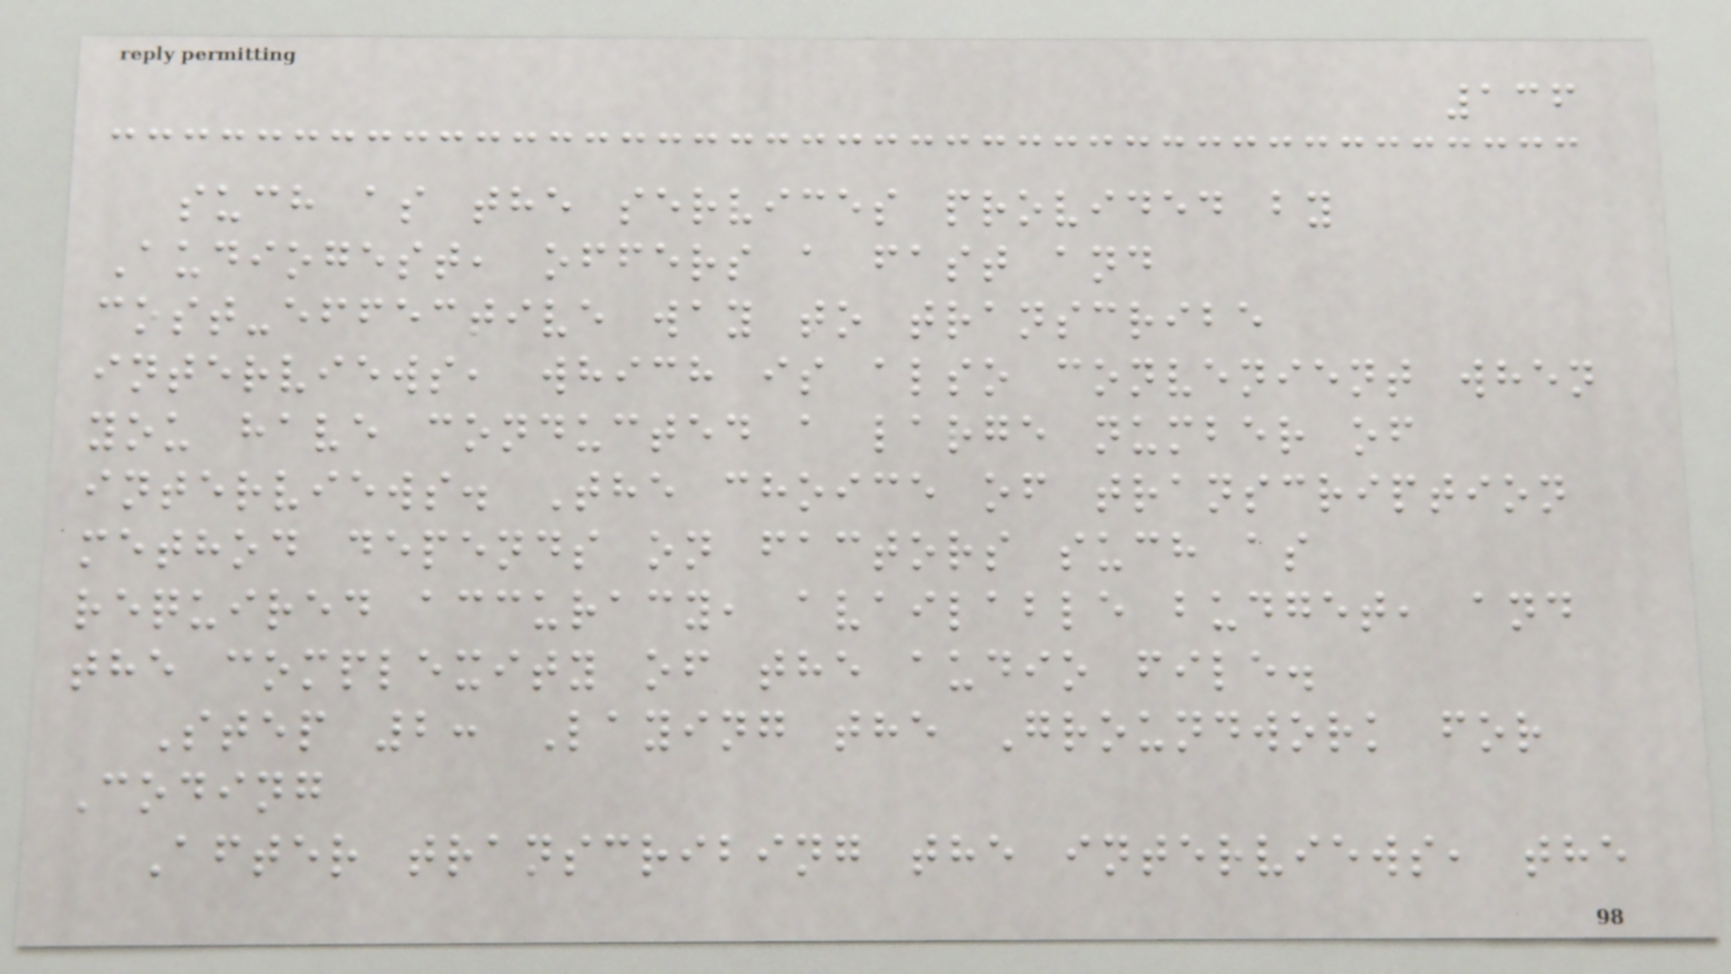136
such as the services provided by
Audiogest, offers a fast and
cost-effective way to transcribe
interviews, which is also convenient when
you have conducted a large number of
interviews. The choice of transcription
method depends on factors such as
required accuracy, available budget, and
the complexity of the audio file.
Step 2: Laying the Groundwork for
Coding
After transcribing the interviews, the
